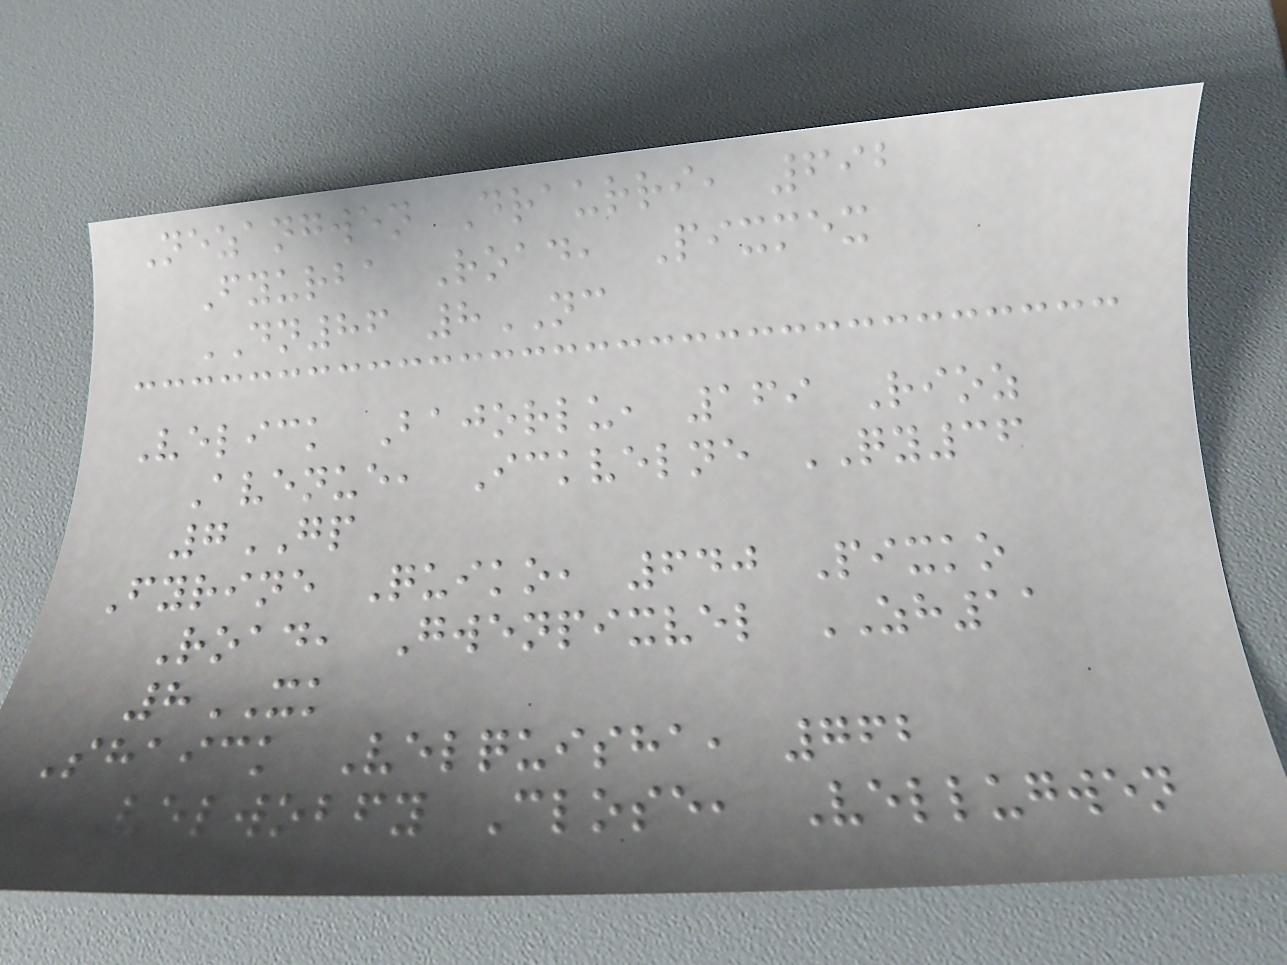Nezangwen Draurri, 692
Fyurba Road, Pixmex
DN86 8NC
Velick Bajorlu, 169 Rioz
Avenue, Ickvelne QY36
7GP
Fyrine Quiko, 640 Pixko
Road, Gwenpixvel ZH11
8XK
Shaick Velquisha, 762
Velwobfy Close, Vellugwen
